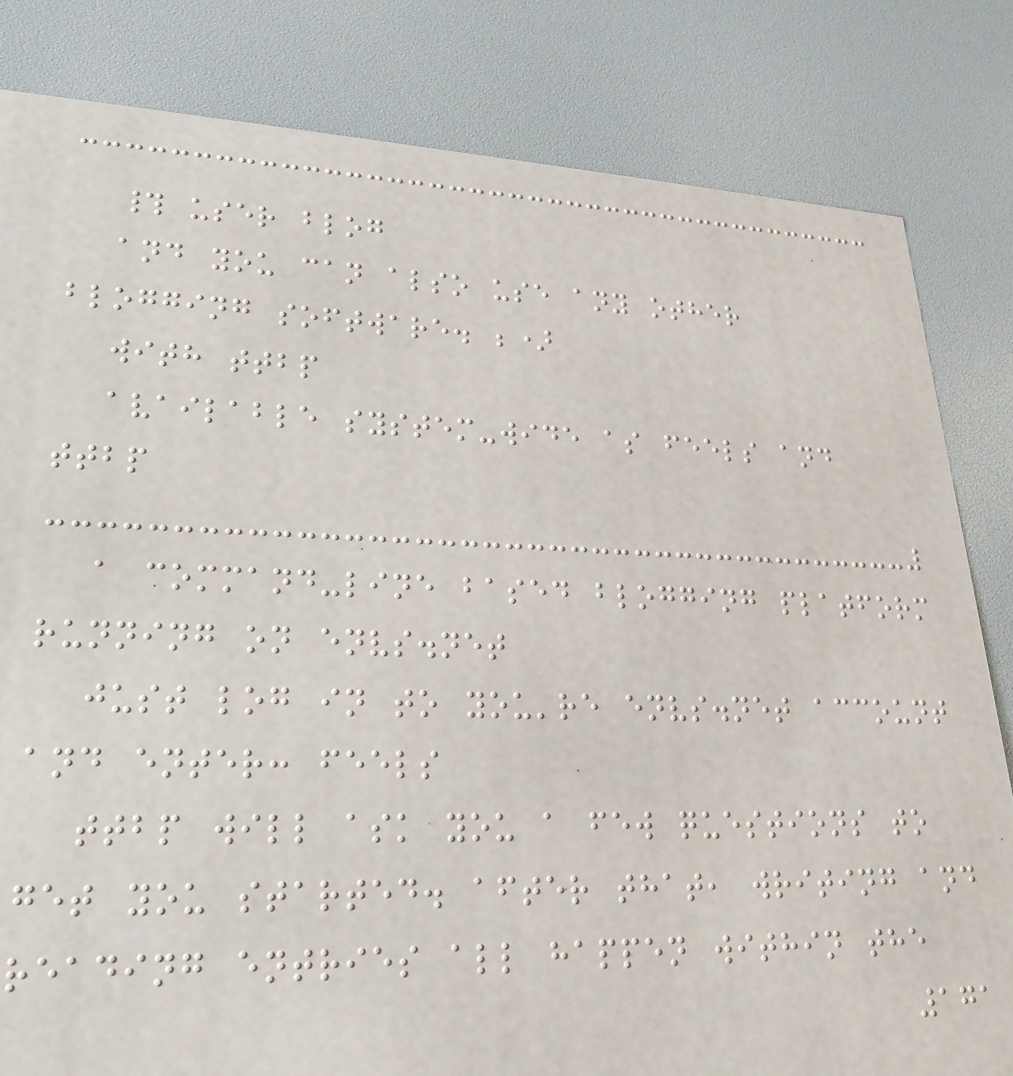# user blog
and you can also use any other
blogging software. ;)
with ttbp
available system-wide as feels and
ttbp
a command-line based blogging platform
running on envs.net
just log in to you're envs.net account
and enter: feels
ttbp will ask you a few questions to
get you started. after that, writing and
reading entries all happen within the
171
